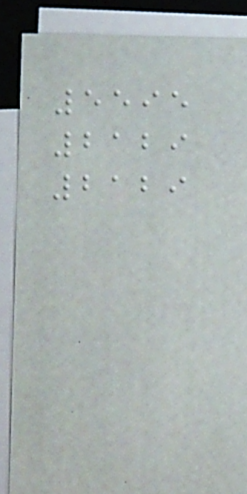5595
2129
2129
